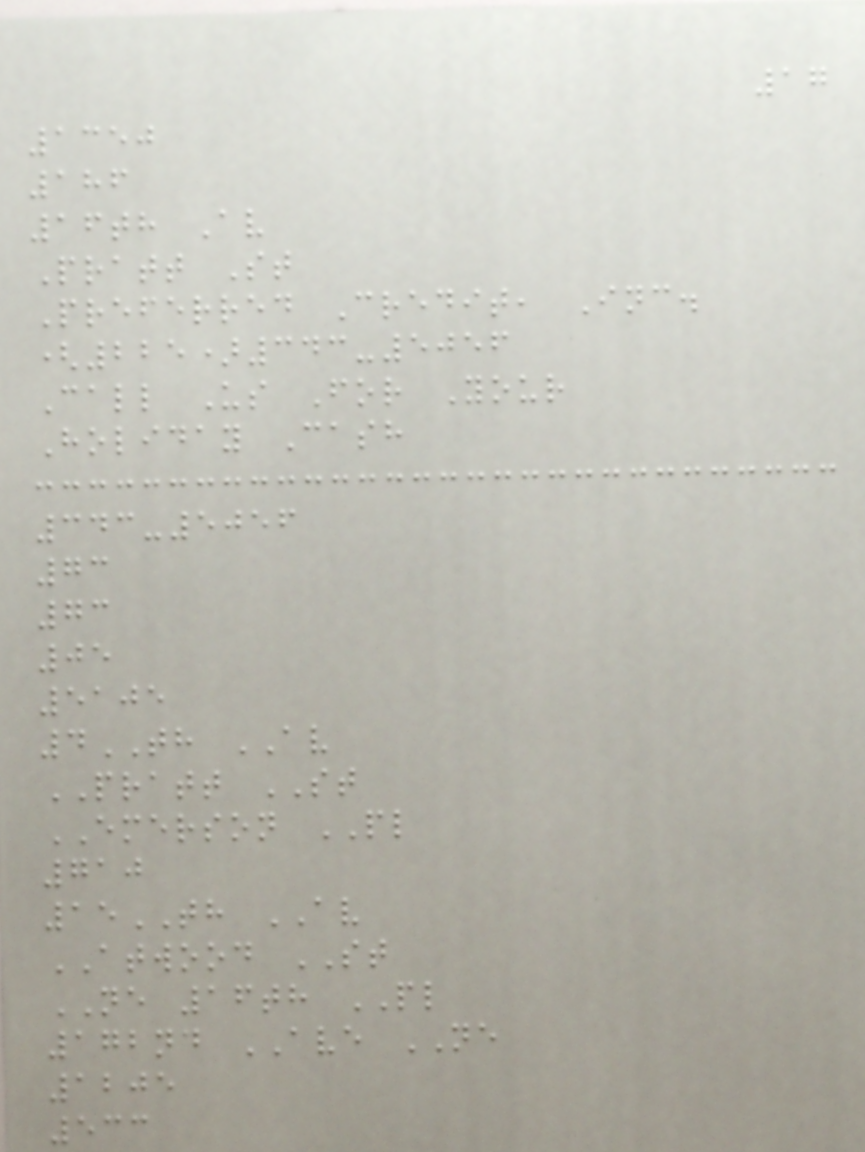17
1350
186
16th Av
Pratt St
Preferred Credit, Inc.
(225)343-5056
Call Us For Your
Holiday Cash
343-5056
73
73
05
5105
4TH AV
PRATT ST
EMERSON PL
710
15TH AV
ATWOOD ST
NE 16th PL
172nd AVE NE
1205
533
